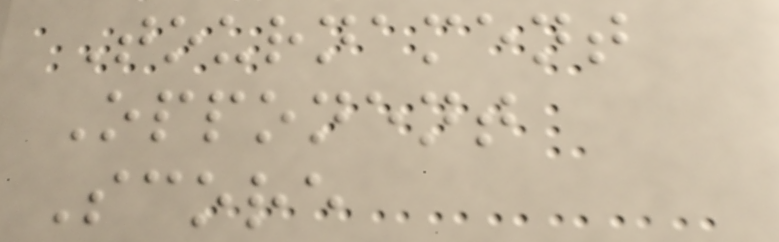Tournament
Opponent
Score
